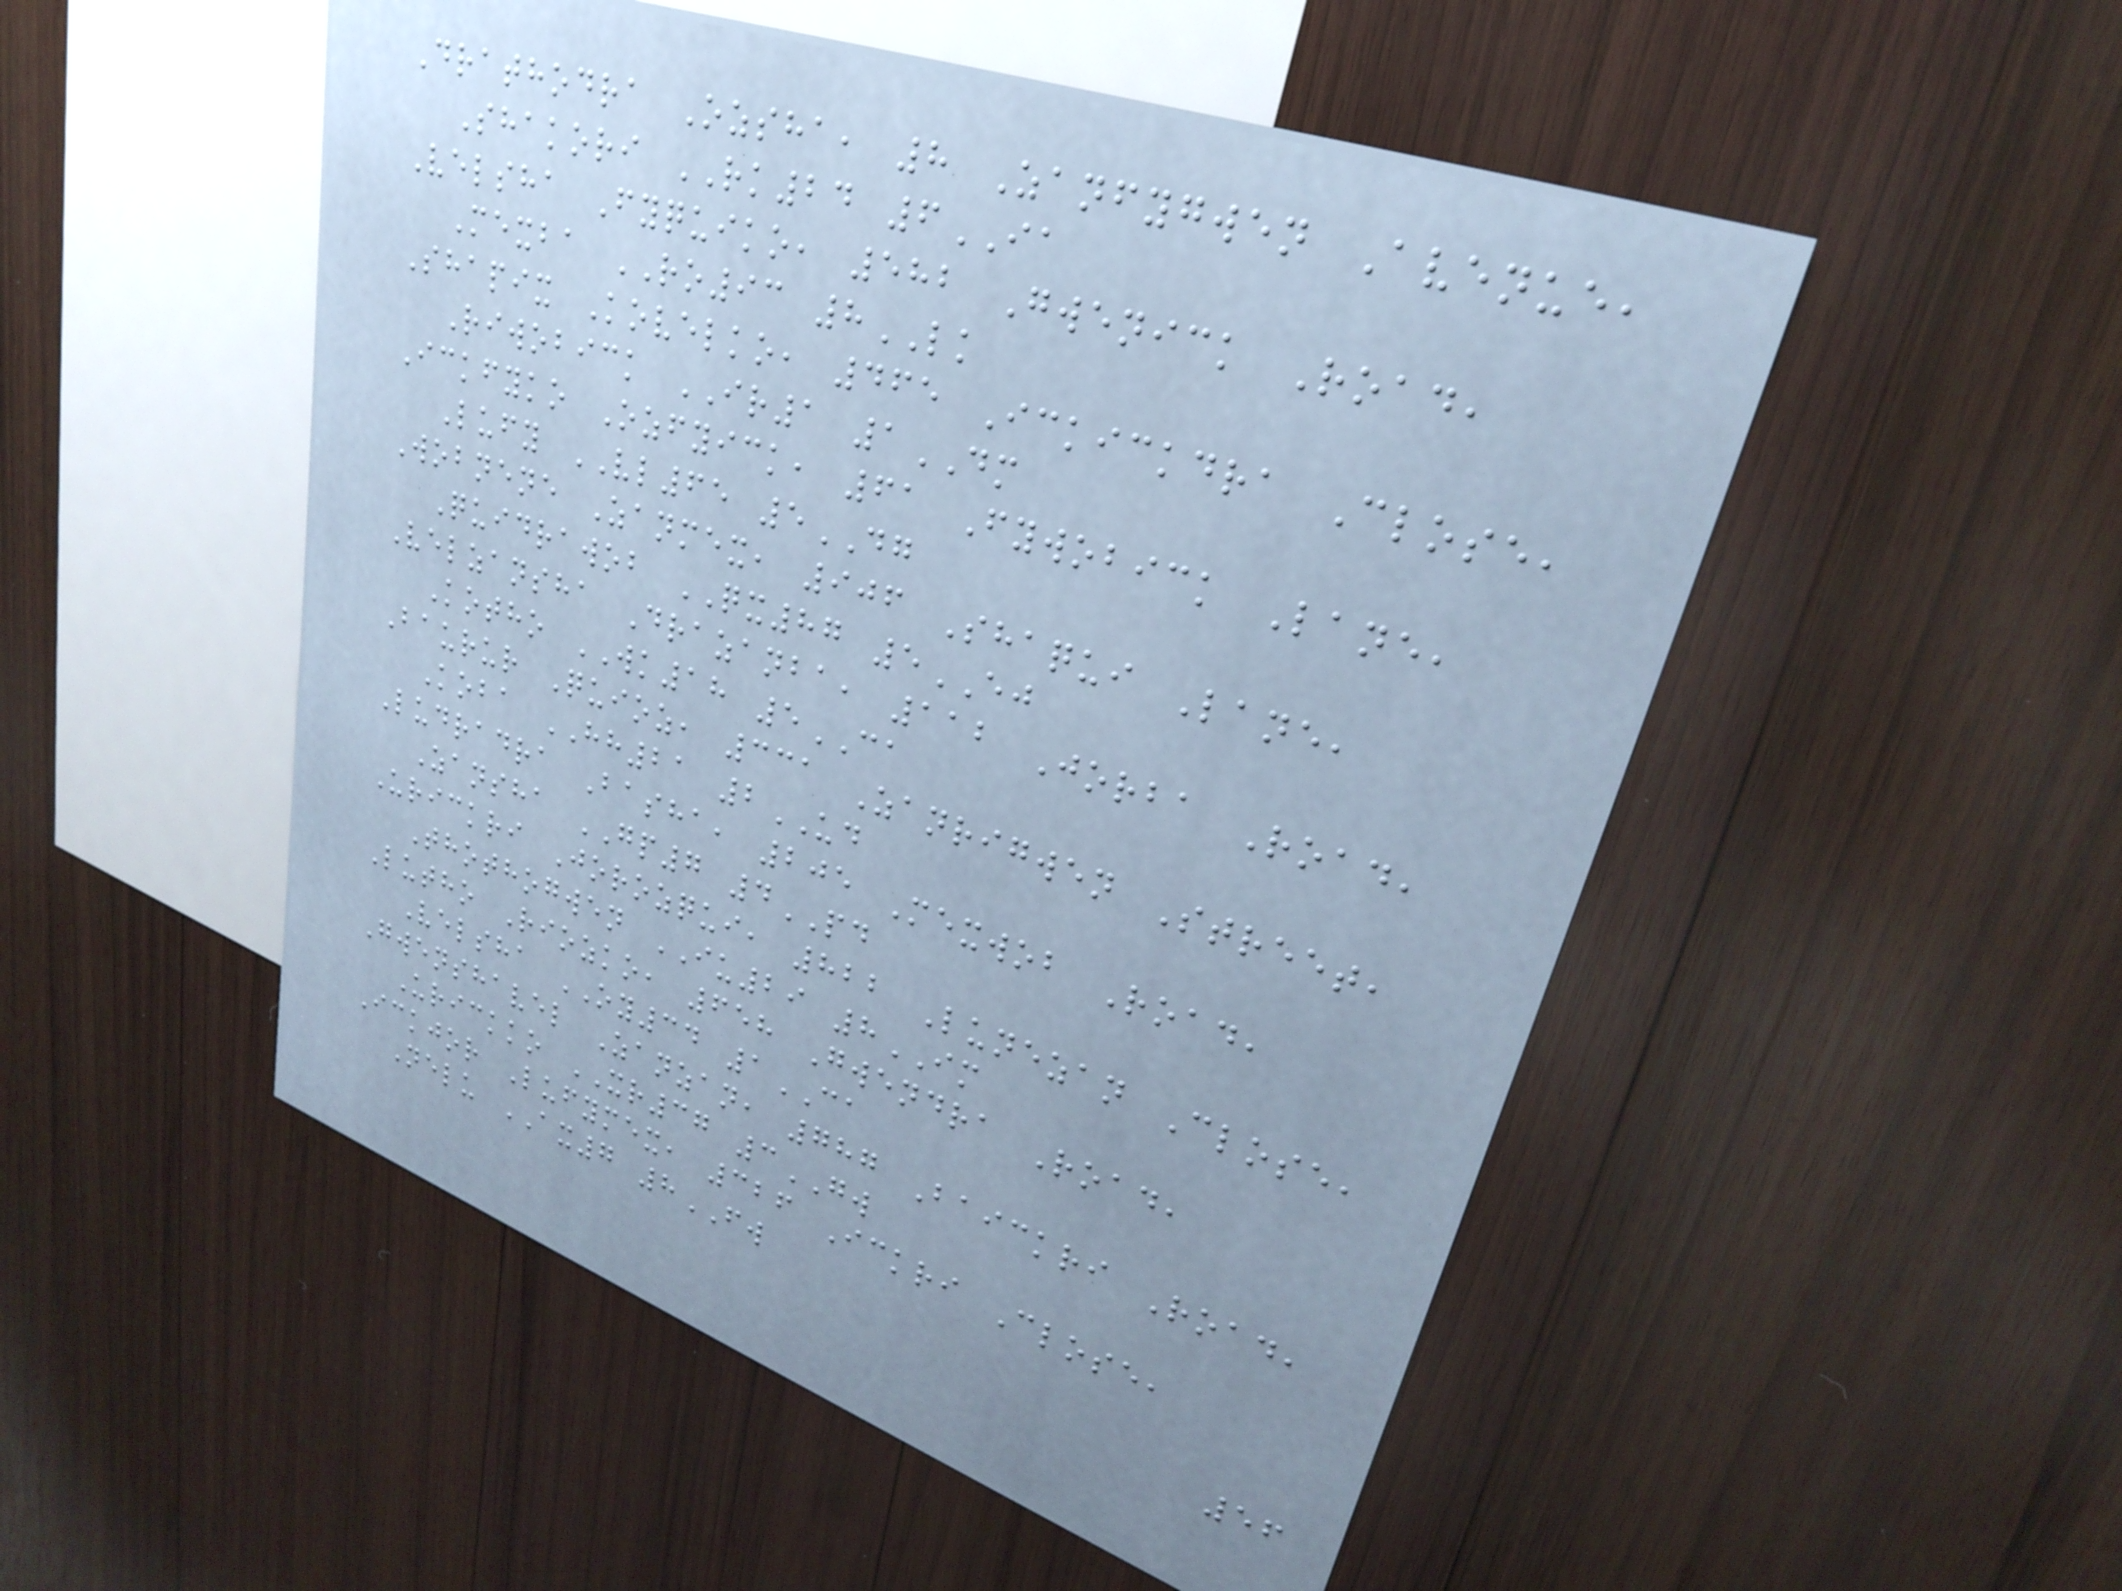Drathodra Ozsha, 8 Zanfygwen Avenue,
Shakori RK24 6IA
Velsha Fyquiko, 582 Gwenick Road,
Mexba RO93 8LK
Shapix Kovelko, 465 Ickickdra Close,
Riwobick IR1 1DM
Ickfyko Ozfyick, 61 Fywobick Lane,
Lufy VL65 5DG
Wobnene Zanmex, 906 Shaqui Lane,
Quidrawob QX87 5EJ
Velzansha Drazanba, 112 Jorba Road,
Kotho WK18 5CA
Baurur Quioz, 331 Zanrigwen Street,
Koba HH21 2UD
Ludradra Basha, 205 Mexwob Road,
Zansha GP7 4PD
Urickri Jorozqui, 822 Lunezan Close,
Thothogwen IU29 8IM
Lutho Riozko, 658 Gwendra Road,
Velsha OY34 1CA
Gwenshavel Zanzan, 787 Baickri Road,
Urickko XR37 3GW
Ickjor Lufymex, 326 Ickri Close,
Nelu AX7 8FW
56
